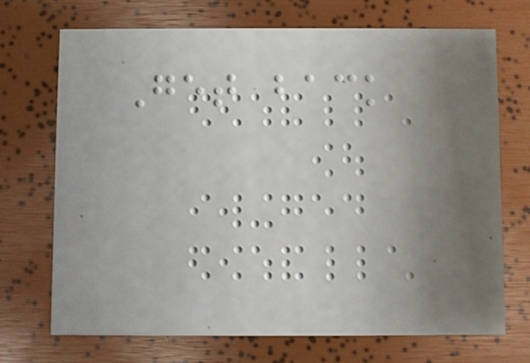Get back
